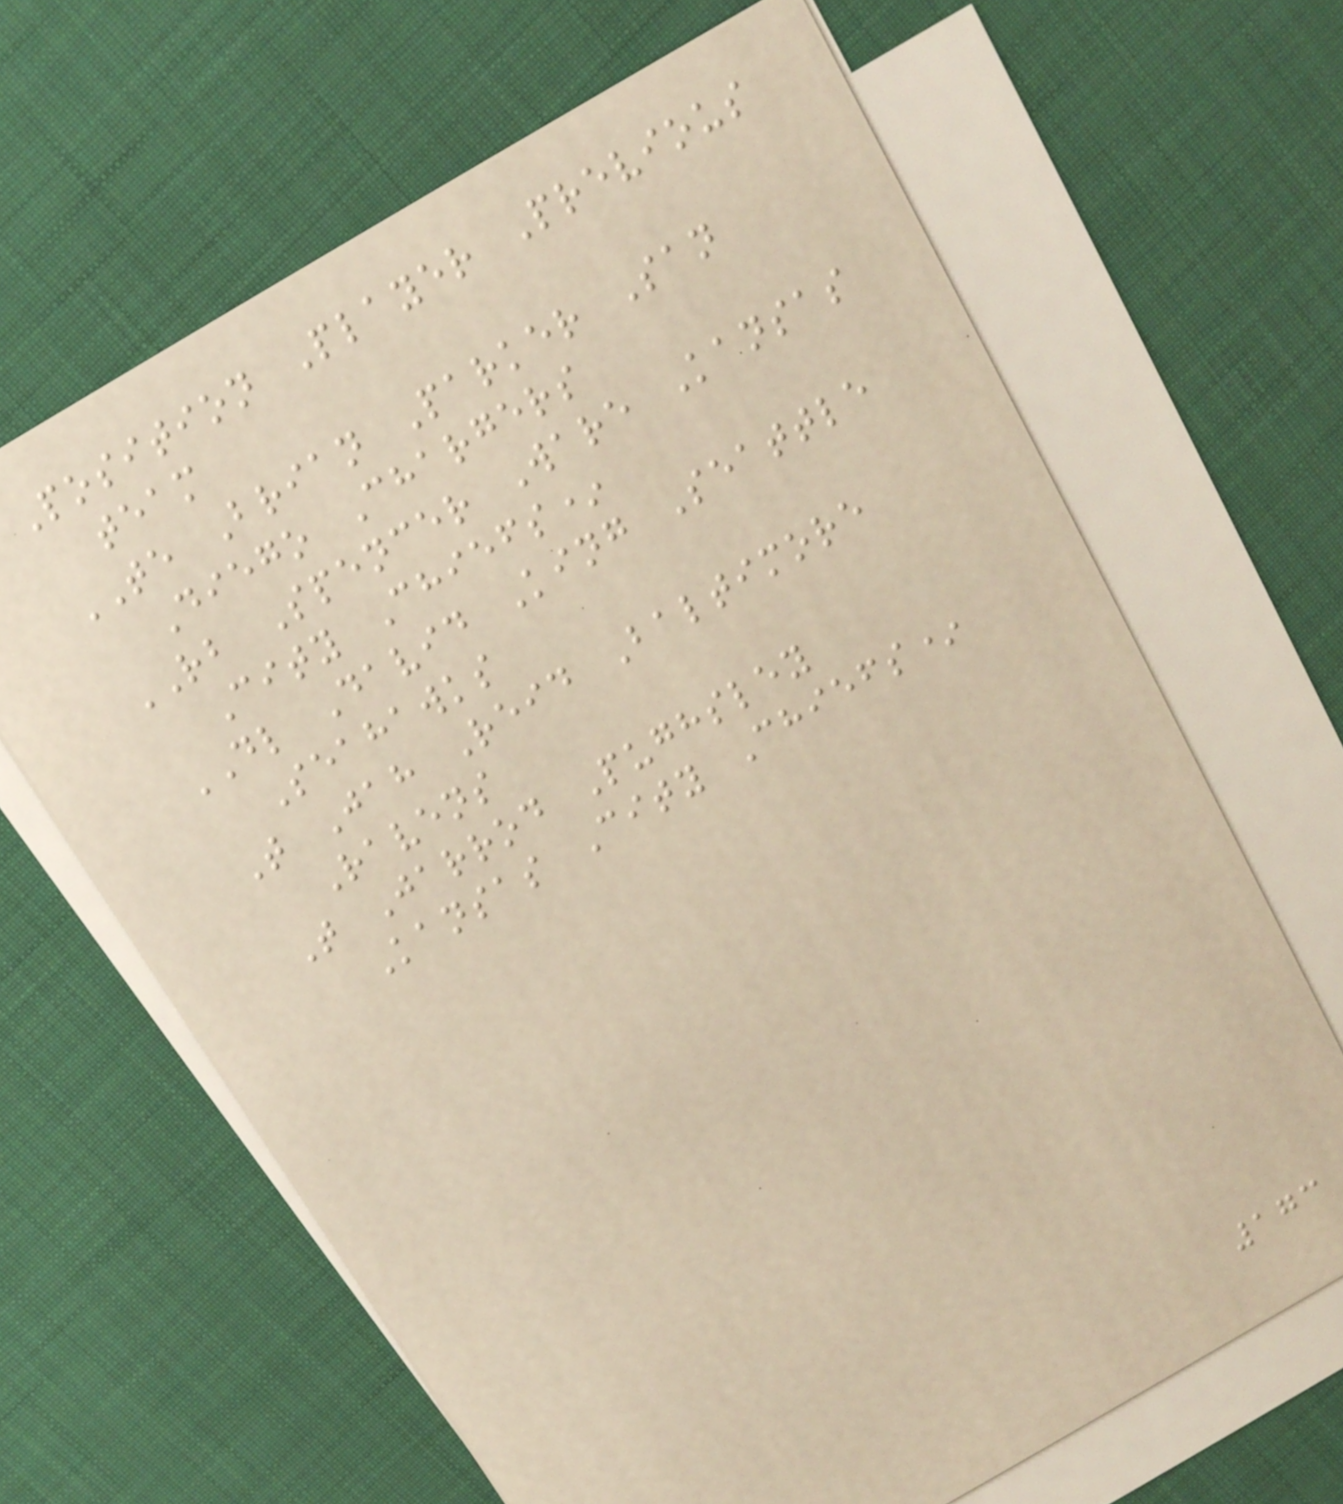Position Player Previous
team
TE Brian Parker San
Diego Chargers
RB Spencer Ware Kansas
City Chiefs*
DL David King Seattle
Seahawks
T Jah Reid Baltimore
Ravens
T Jarrod Pughsley
Kansas City Chiefs*
173
